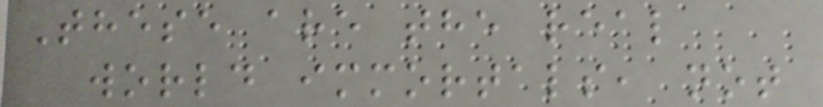These are the real
world immortals, not
